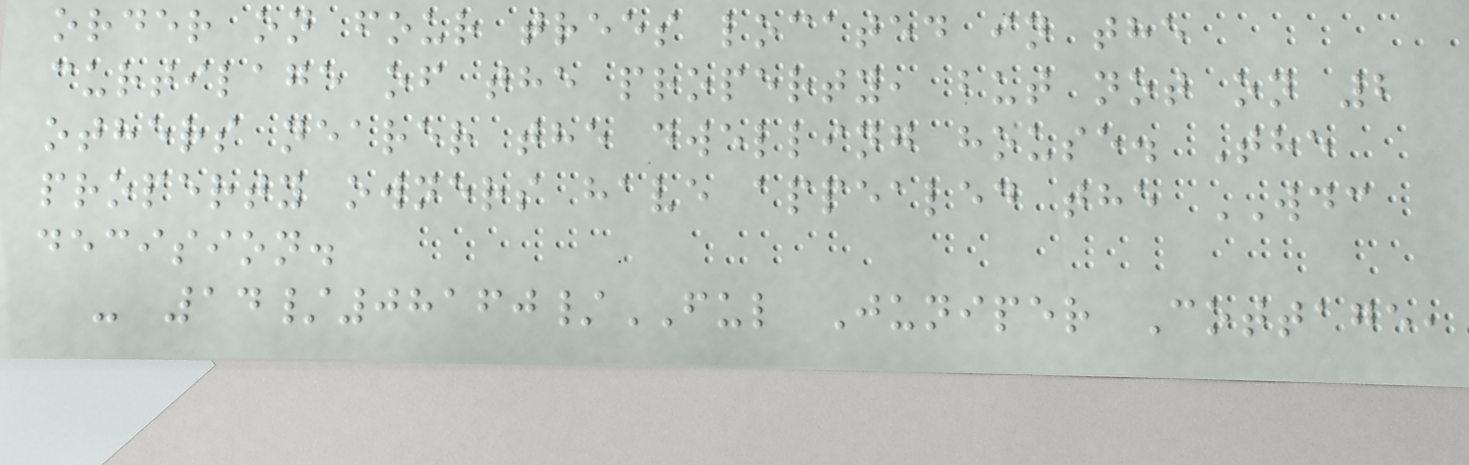order on four trees located in the
curtilage of the property, but not on 2
others nearer the dwelling house. The
property owners have appealed the WDC
decision.
- 14/08160/FUL Juniper Cottage,
